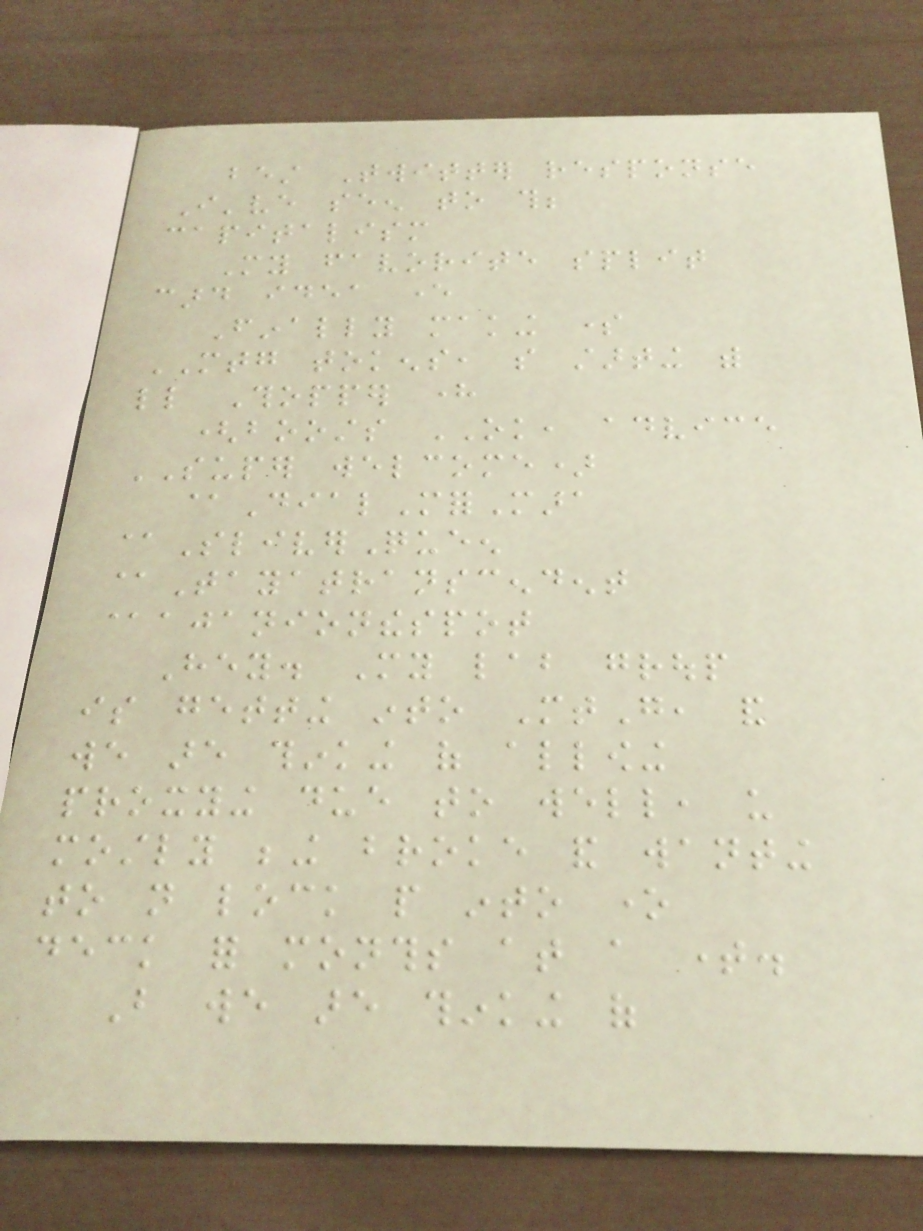best Twitter response
I've seen to this;
capitalism
My favorite split
card idea ever
Finally making some
MTG tokens, so starting with
little Thopper here
(boosts OK, advice
SUPER welcome)
@DialMforMara
@SliverQueen
@Tayatranscendent
@ajanionthespot
Hey. My lab group
is getting into MtG, and
we are thinking of allowing
proxying due to well, us
mostly being broke and wanting
to not lock people into one
deck for months at a time.
But we are thinking of
